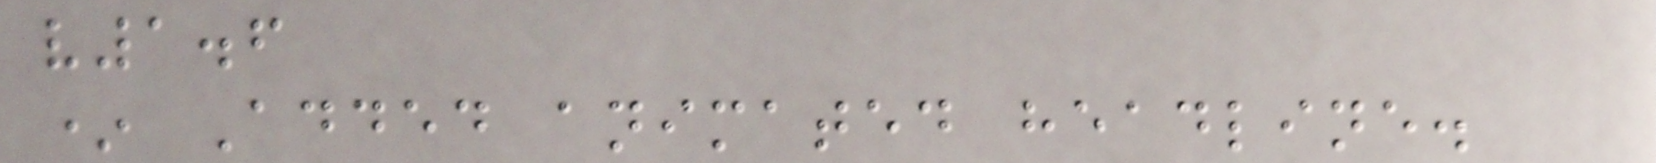v1.6
* Added animated headline.
